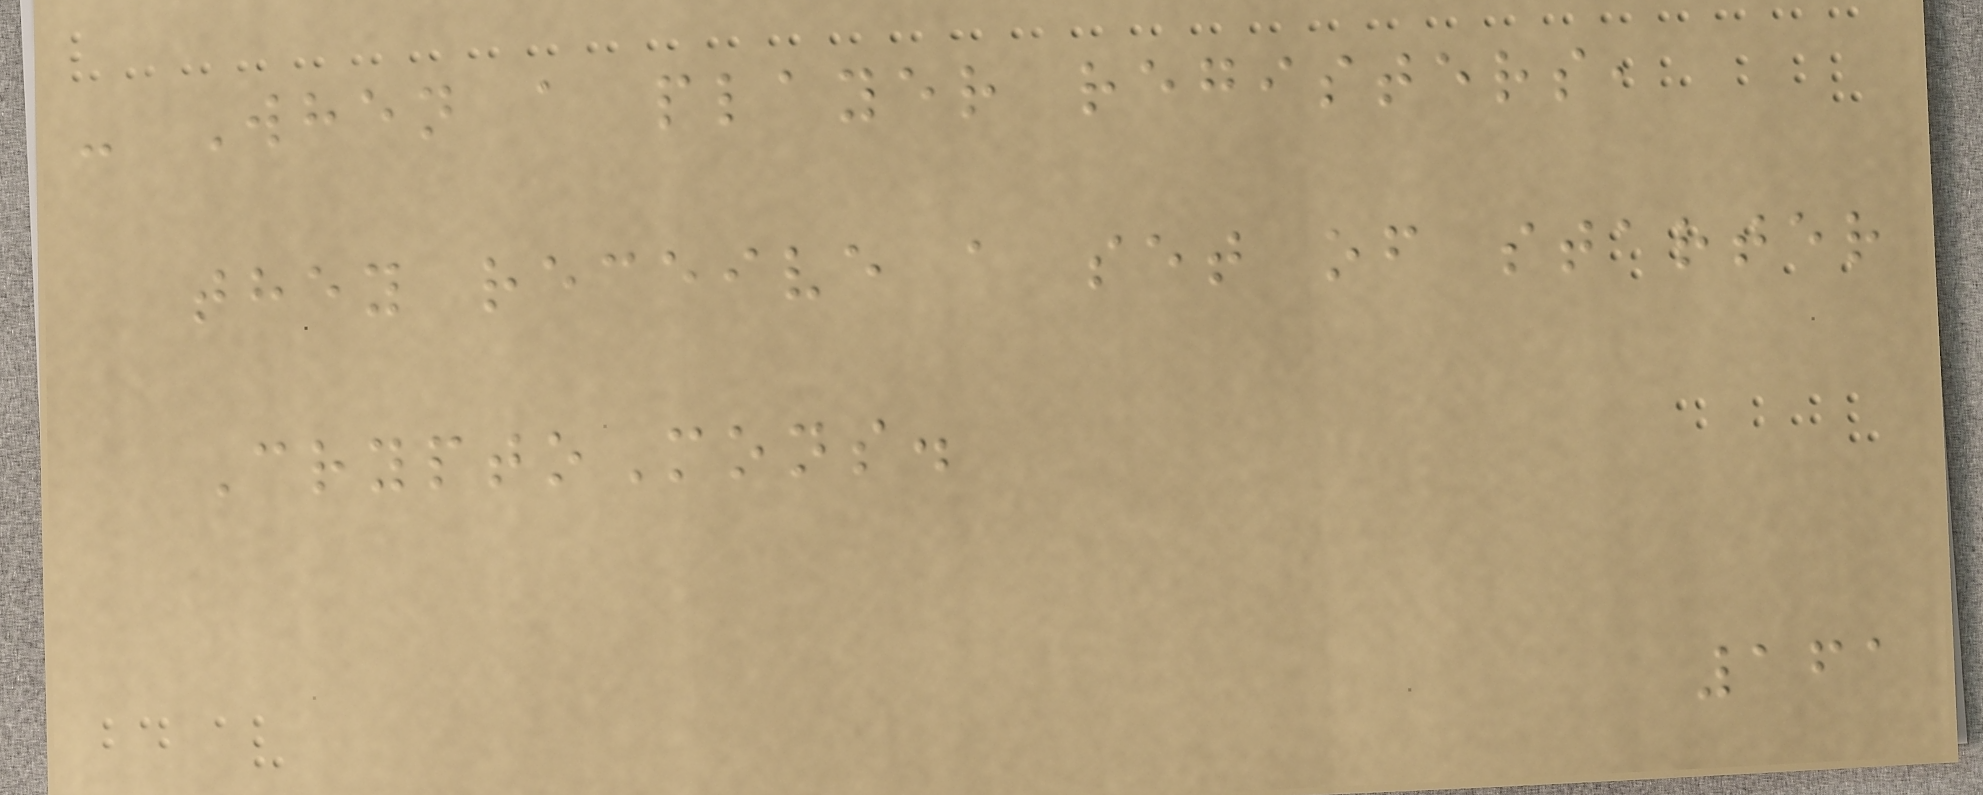- When a player registers,
they receive a set of starter
CryptoMons.
161
